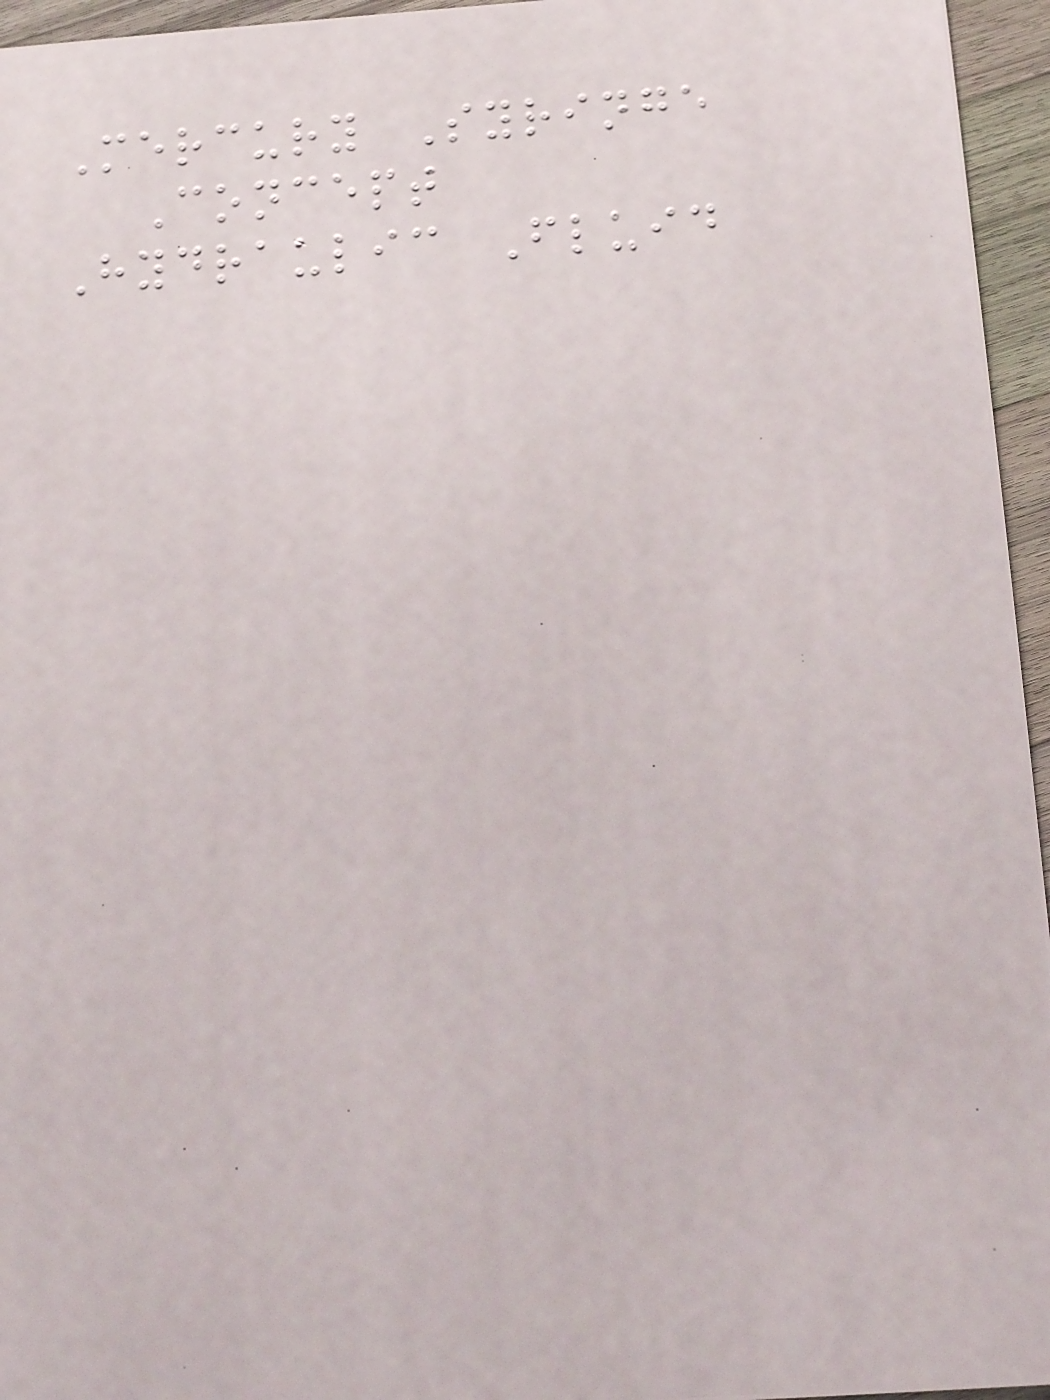Mercury Syringe
Concept
Hydraulic Fluid
